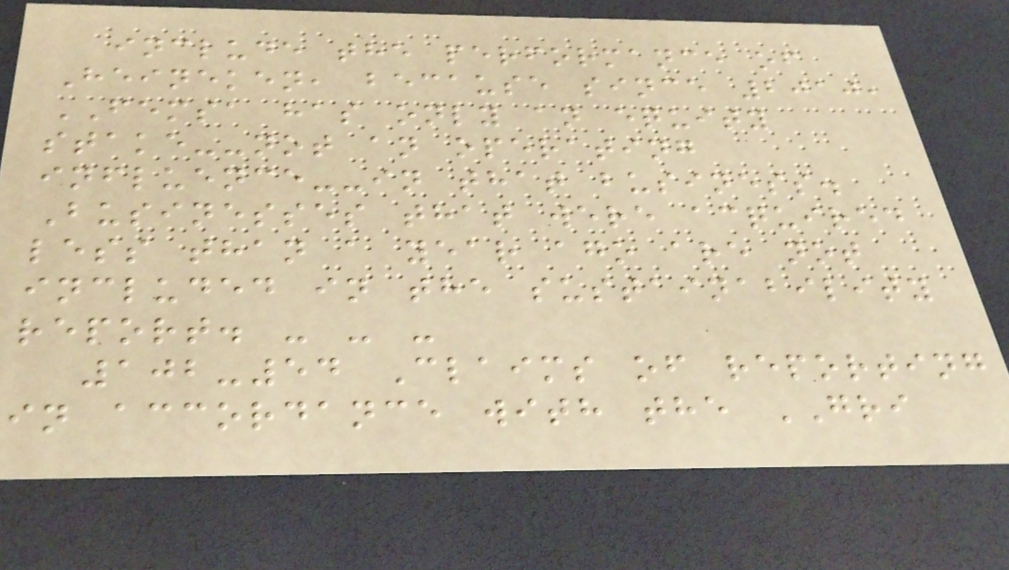include the performance of
Heineken, because since 2010,
FEMSA has only an equity
stake--not an operating
influence--in that business.
Businesses that were acquired
less than a year ago are not
included in the sustainability
report. - - -
102-54 Claims of reporting
in accordance with the GRI
